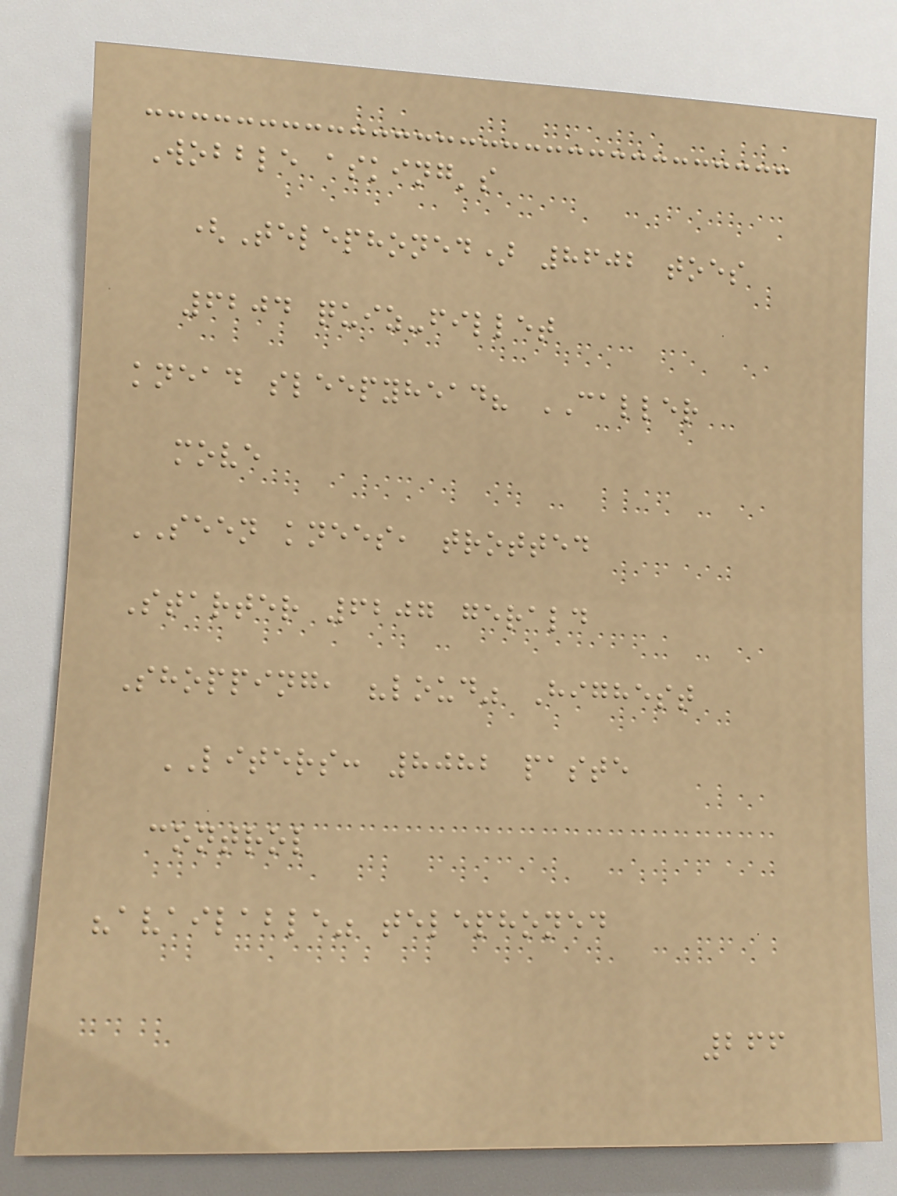Wobble asking's
(Telephoned) 8602 toes
6204 quiz-fillet
knead sleepyhead? CALLER
move
SEEN knees, trotted
Starter 6207 gerald
Shopping, "loud" Highest
LITERS: 8082 paste
control
"available" telephoned
266
